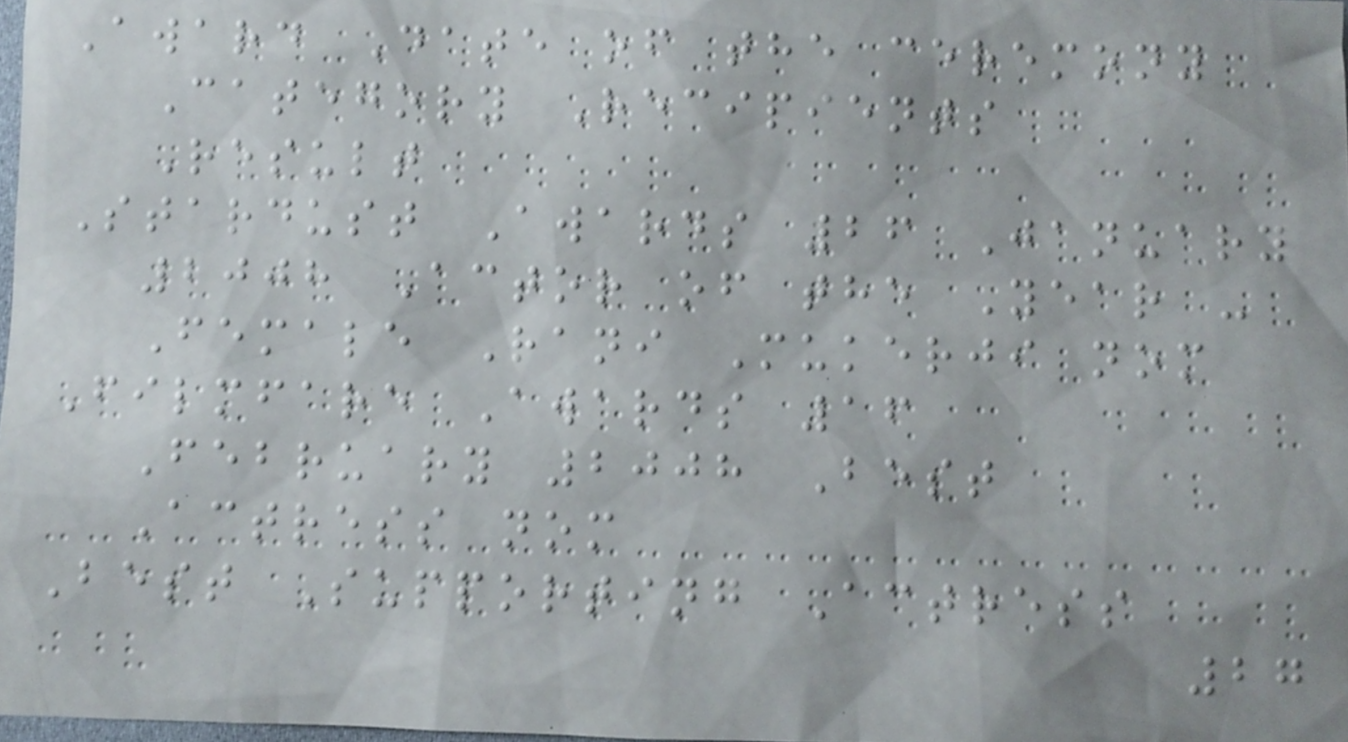Award Date of the ceremony
Category Recipients
Result
Stardust Awards 26 January
2008 Actor of the Year -
Female Rani Mukerji nom
Filmfare Awards 16
February 2008 Best
Actress nom
Best Supporting Actress
27
